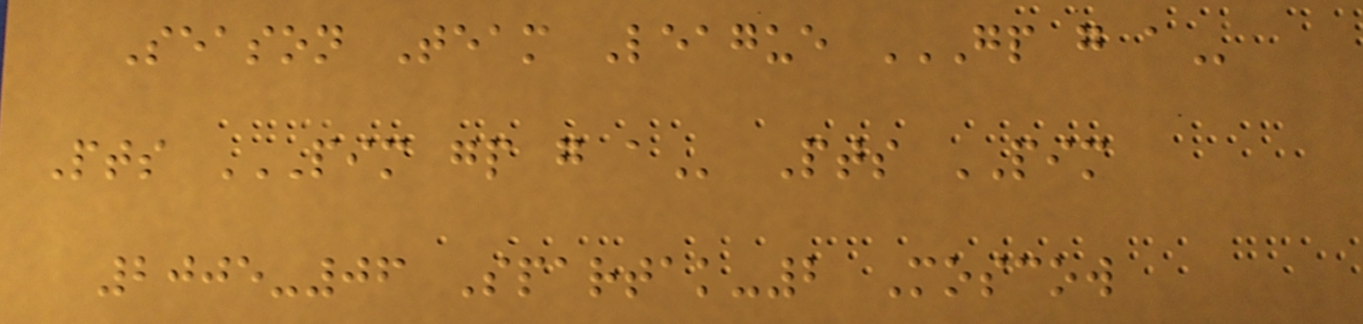Season Team League GP G A
Pts PIM GP G A Pts PIM
2005-06 Spartak-2 Moscow
